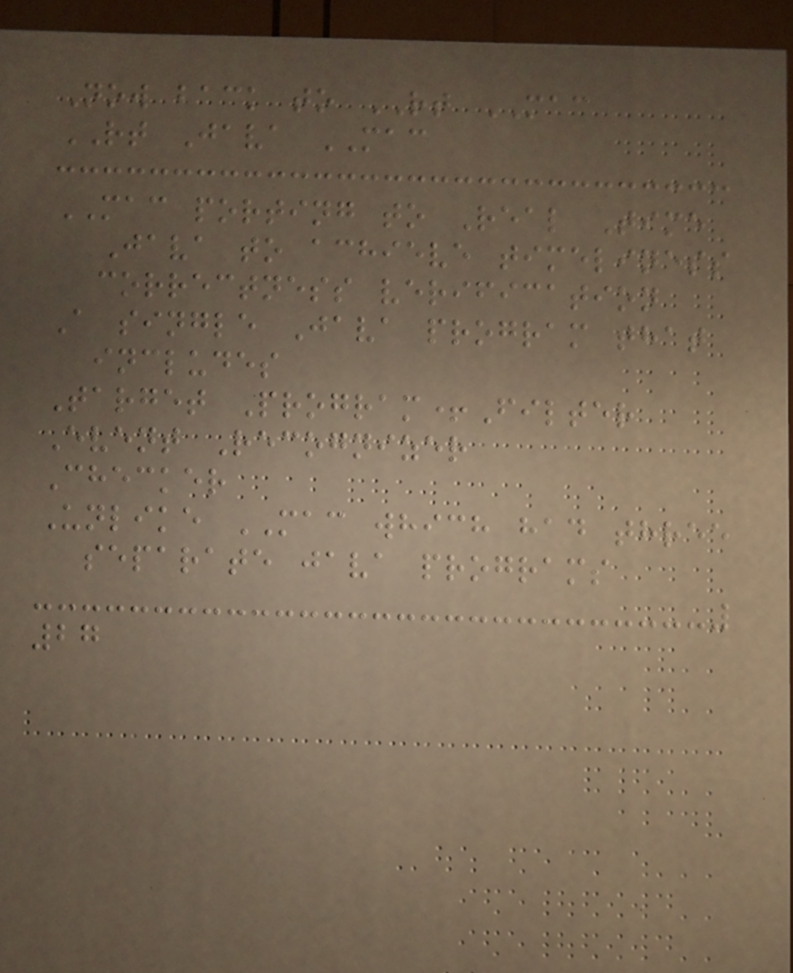Now back to RT MAC
RT Java MAC
MAC porting to Real Time
Java to achieve timeliness
correctness verification
A single Java program that
includes
Target Program+Filter
Event Recognizer
Checker
Unlike MAC which had three
separate java programs
27
